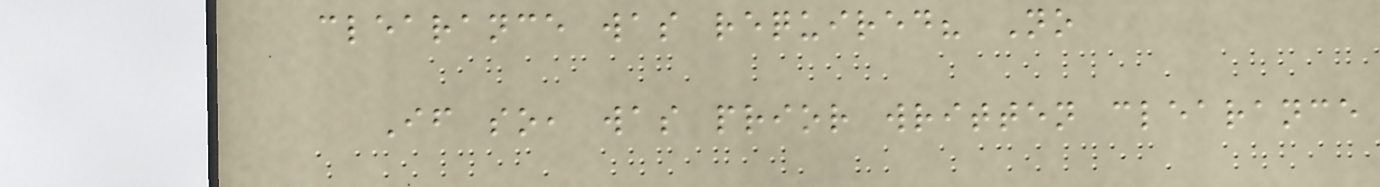clearance was required? No
If so, was prior written clearance
